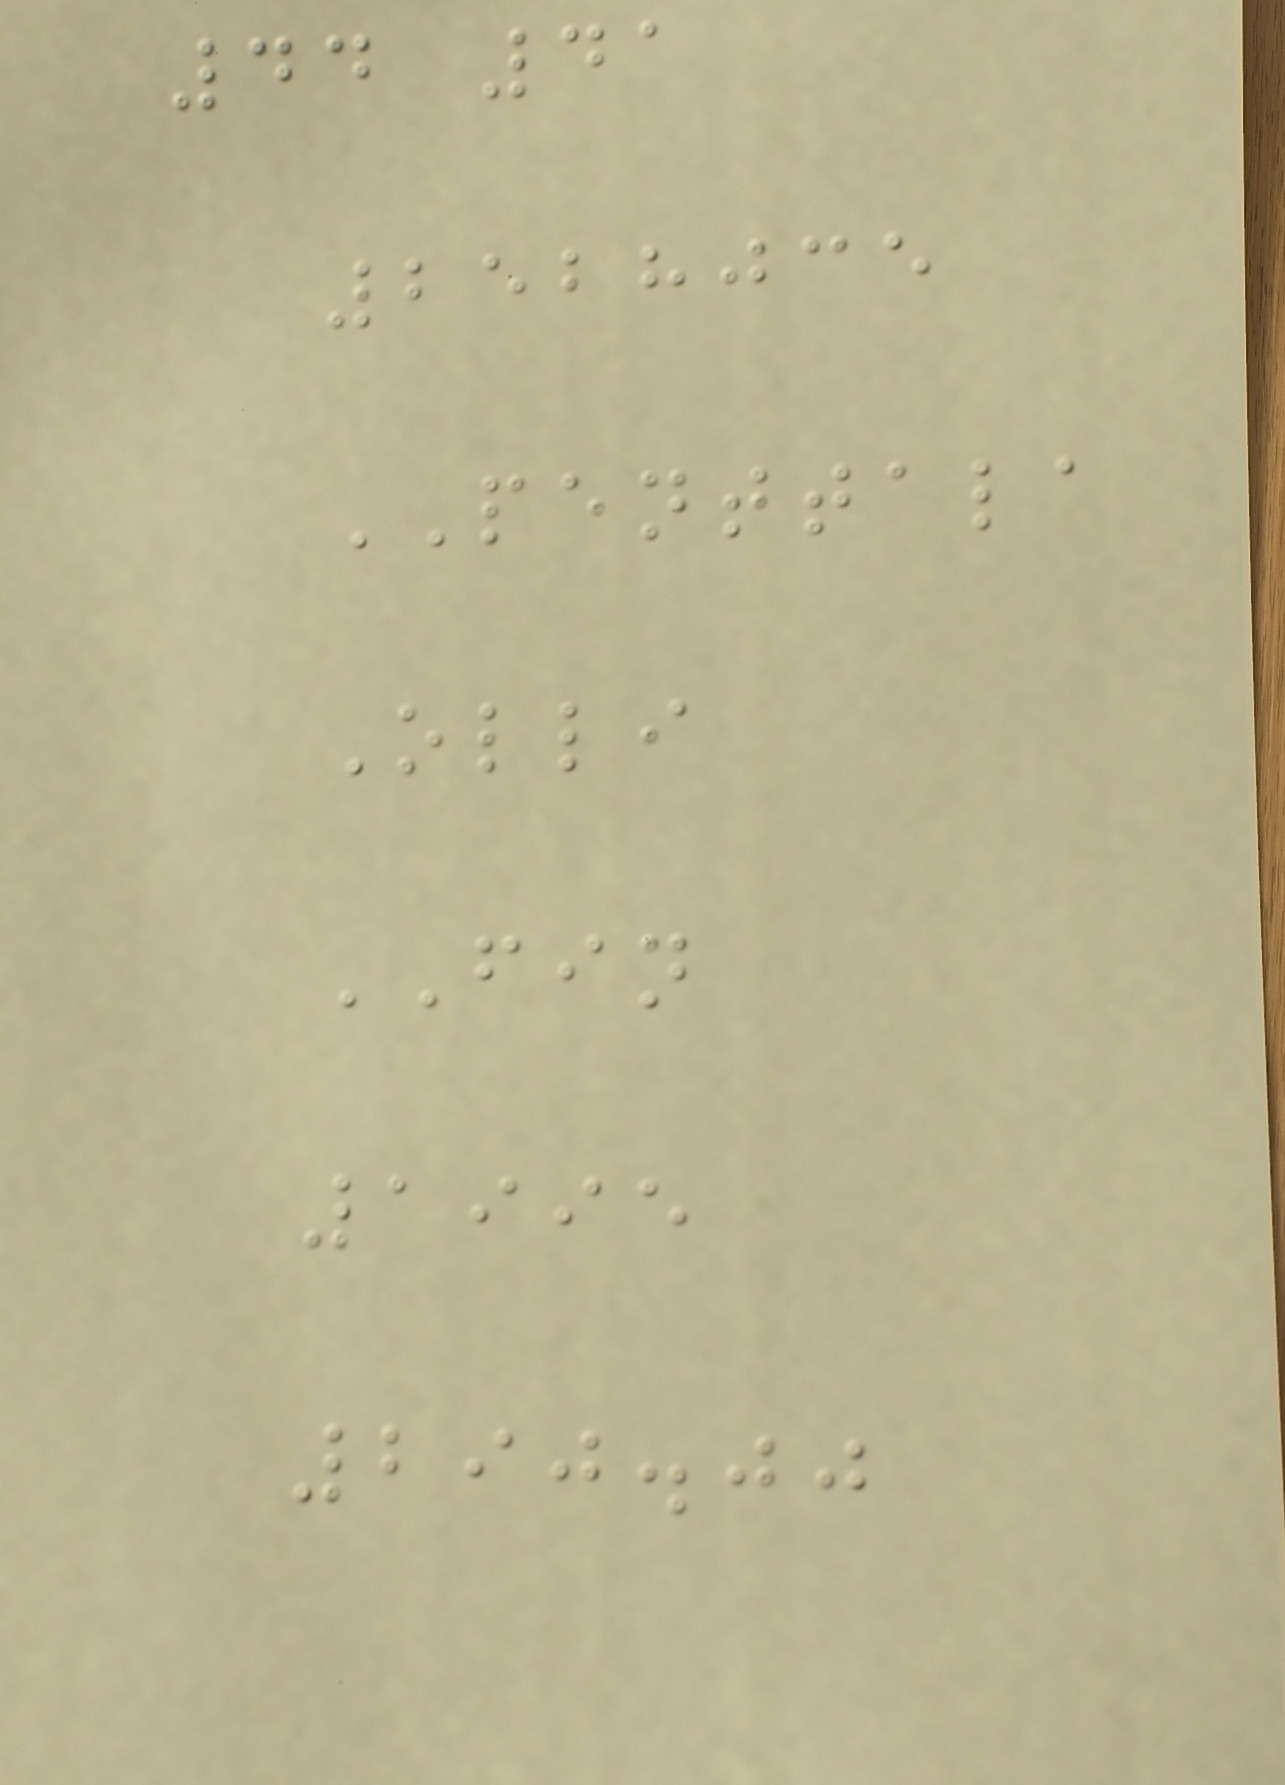44 41
2528035
PENTTALA
Olli
FIN
1995
290.00
